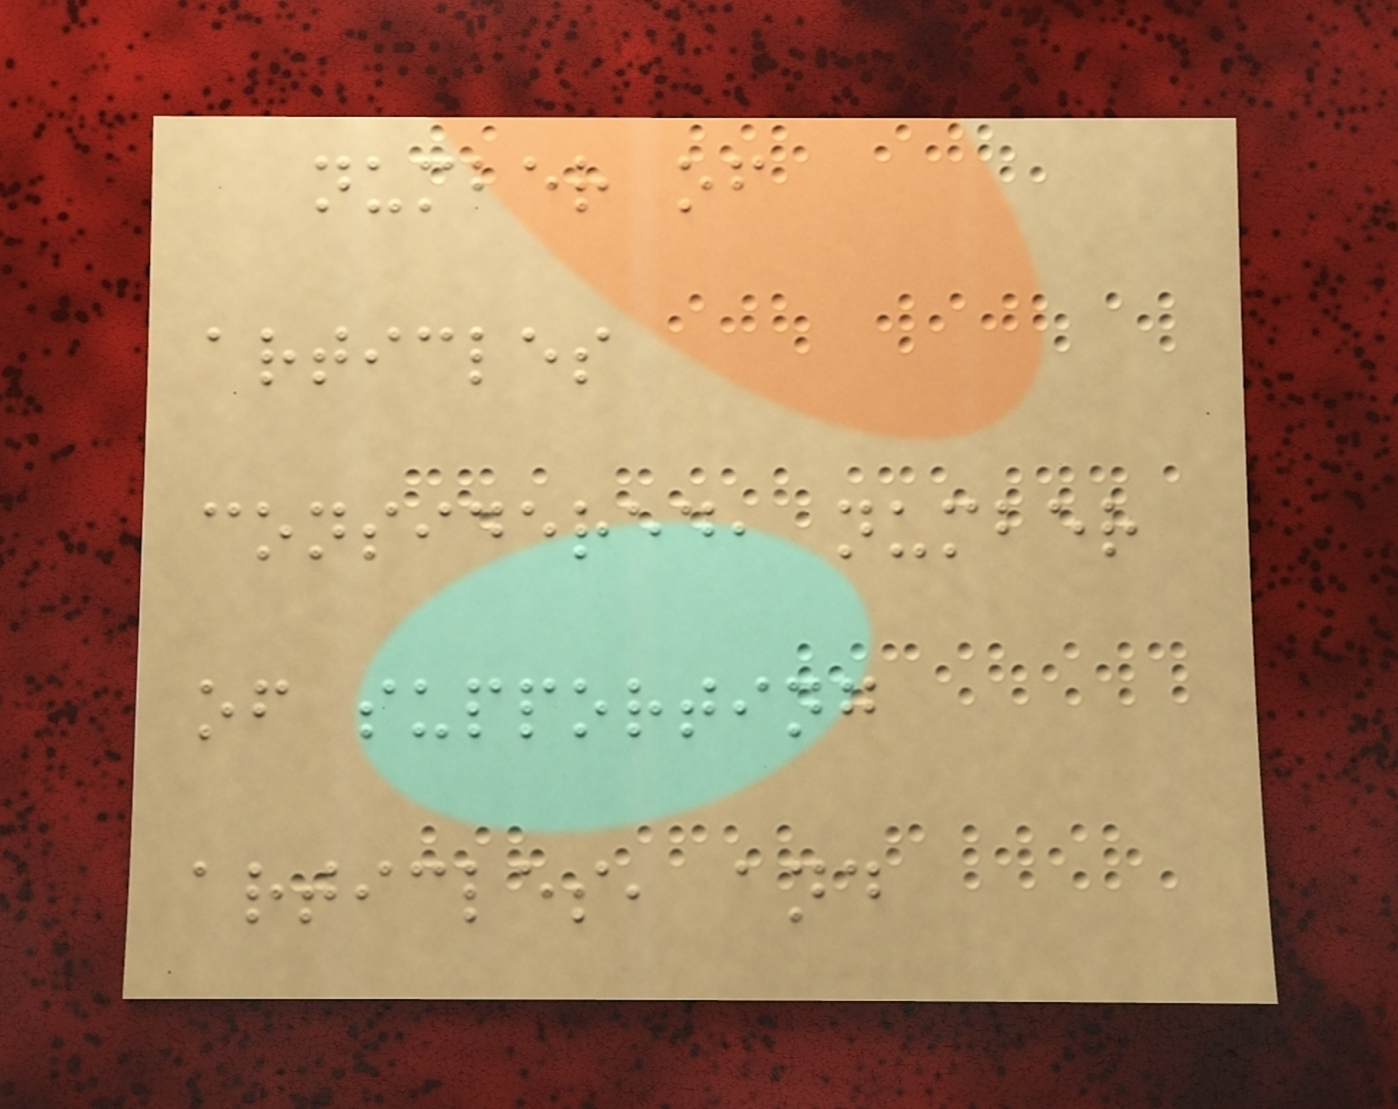number of
articles
considered, number
of supporting
articles, and
